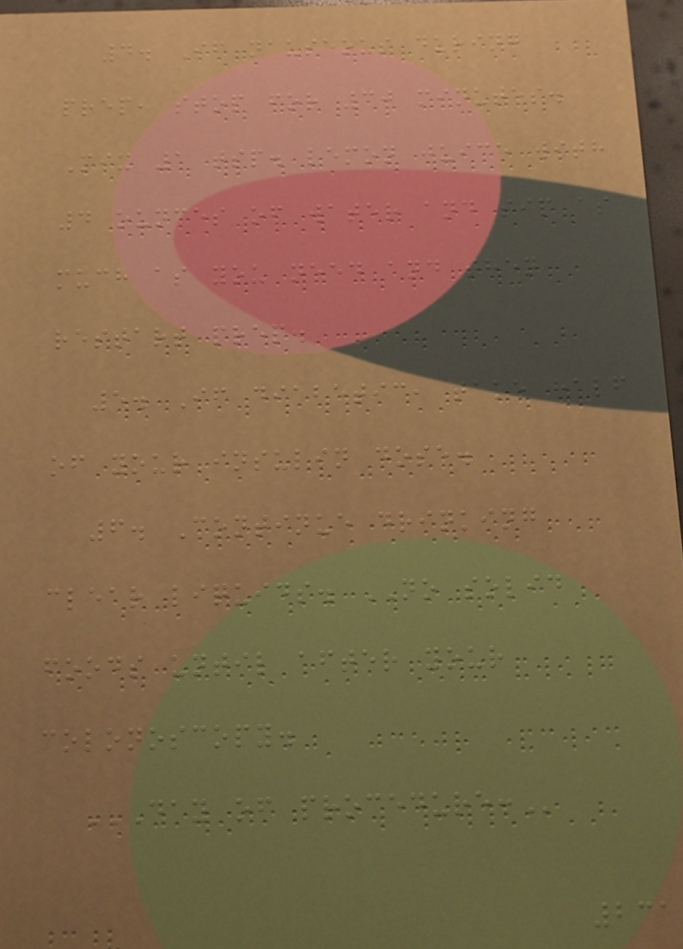4. If nauseous during
prep, stop for 30 minutes.
Mix 1 tsp. lemon juice with
4 ounces of water and sip as
much as you need and then
restart prep.
5. If diabetic, take half
of your insulin dose.
6. Continue drinking
clear liquids. NO solid
foods until after your
colonoscopy.
DAY OF PROCEDURE:
231
